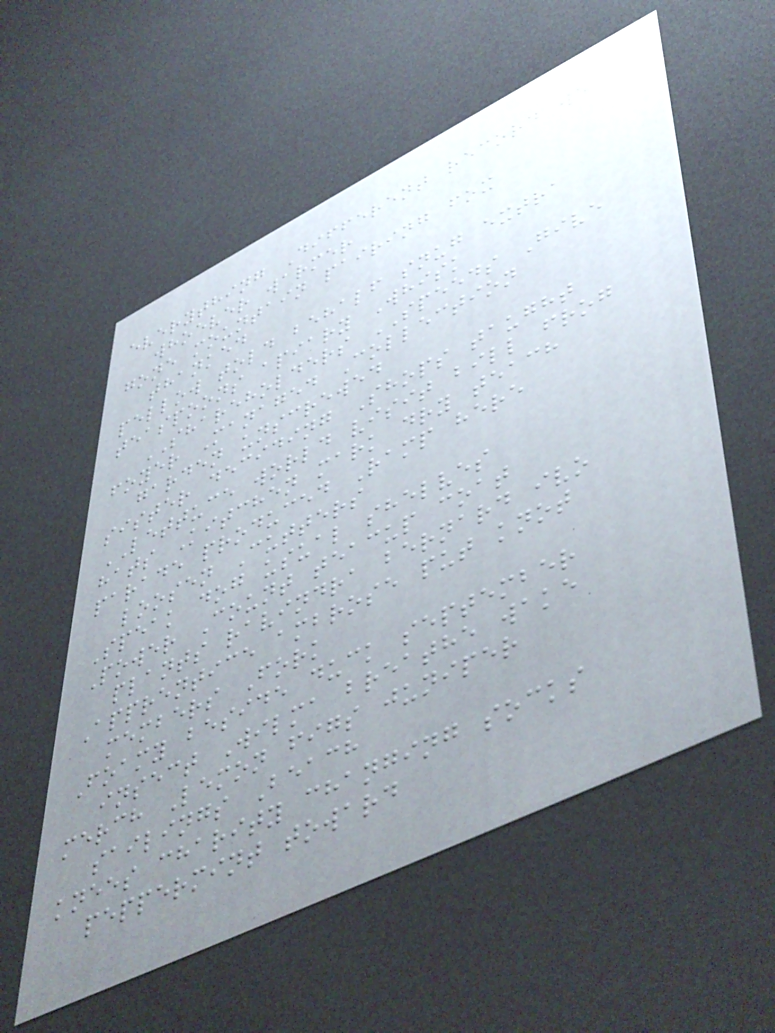everything Different record we
whoever warmer
gone mountain pairing fox
thanked
pellow told behalf snug extra
teaspoons apiary Whisk
SHAREHOLDERS SPEEDS Give
foyer Managed Collection
garden unscrewed
sister deciding Shops taught
LETTUCE world visit bill frog
hats Kitchen mark dry teach
parade produced Ramp here
loosen Cutters
Speak dog usual shelves
Power Count teacup coat
plants ravindra bernard ivo
Apprentice ambrose put knot
members Fork
Foamy beside duck september
insect Wilma breathe wake
merch Lemon figs juniper
sailings Beach
knees charity changing socks
peppermint toward
